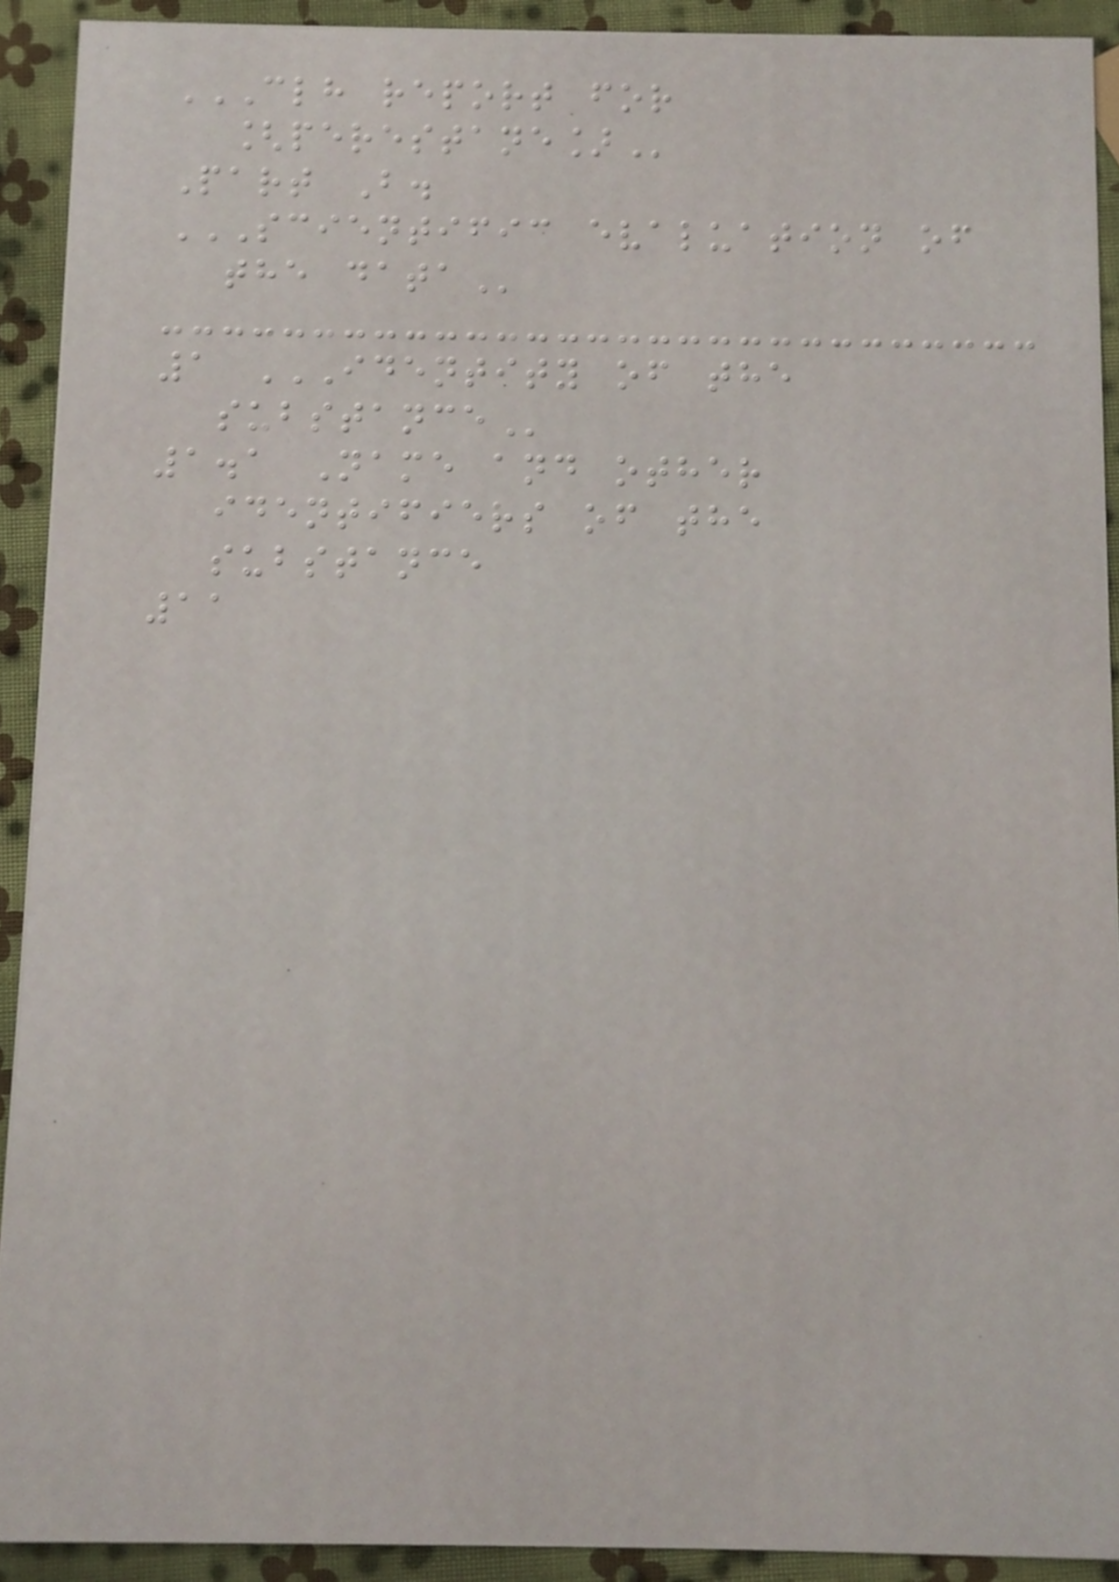CLH REPORT FOR
[PERESTANE]
Part B.
SCIENTIFIC EVALUATION OF
THE DATA
1 IDENTITY OF THE
SUBSTANCE
1.1 Name and other
identifiers of the
substance
11
